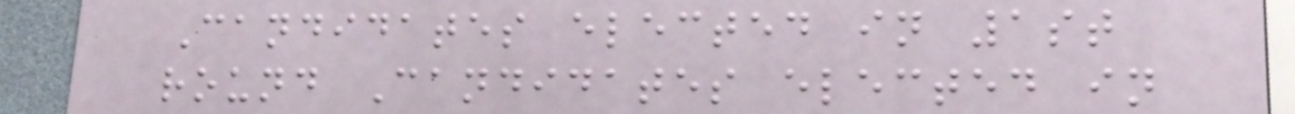Candidates elected in 1st
round Candidates elected in
